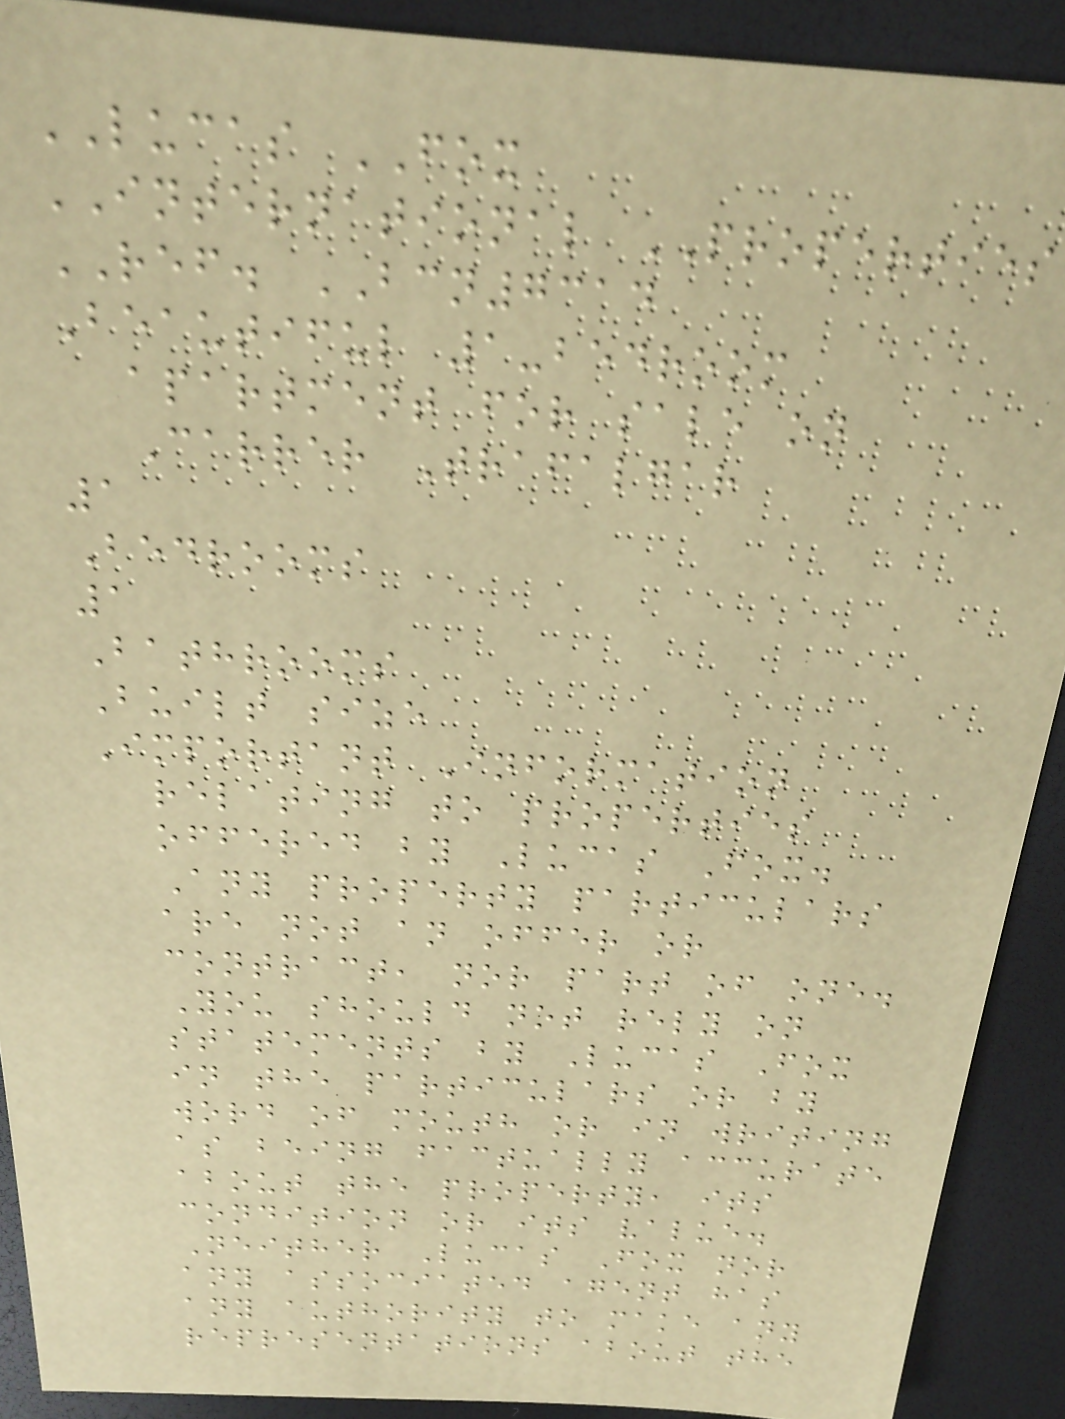LUCAS FOX
INTERNATIONAL PROPERTIES
REF. BCN7314
Beautiful 1-bedroom
apartment for sale on
Carrer Trafalgar
1
Bedrooms
1
Bathrooms
Built size
Important Information
relating to properties
offered by Lucas Fox.
Any property particulars
are not an offer or
contract, nor part of one.
You should not rely on
statements by Lucas Fox
in the particulars or by
word of mouth or in writing
as being factually accurate
about the property, its
condition or its value.
Neither Lucas Fox nor
any associated agent has
any authority to make any
representations about the
